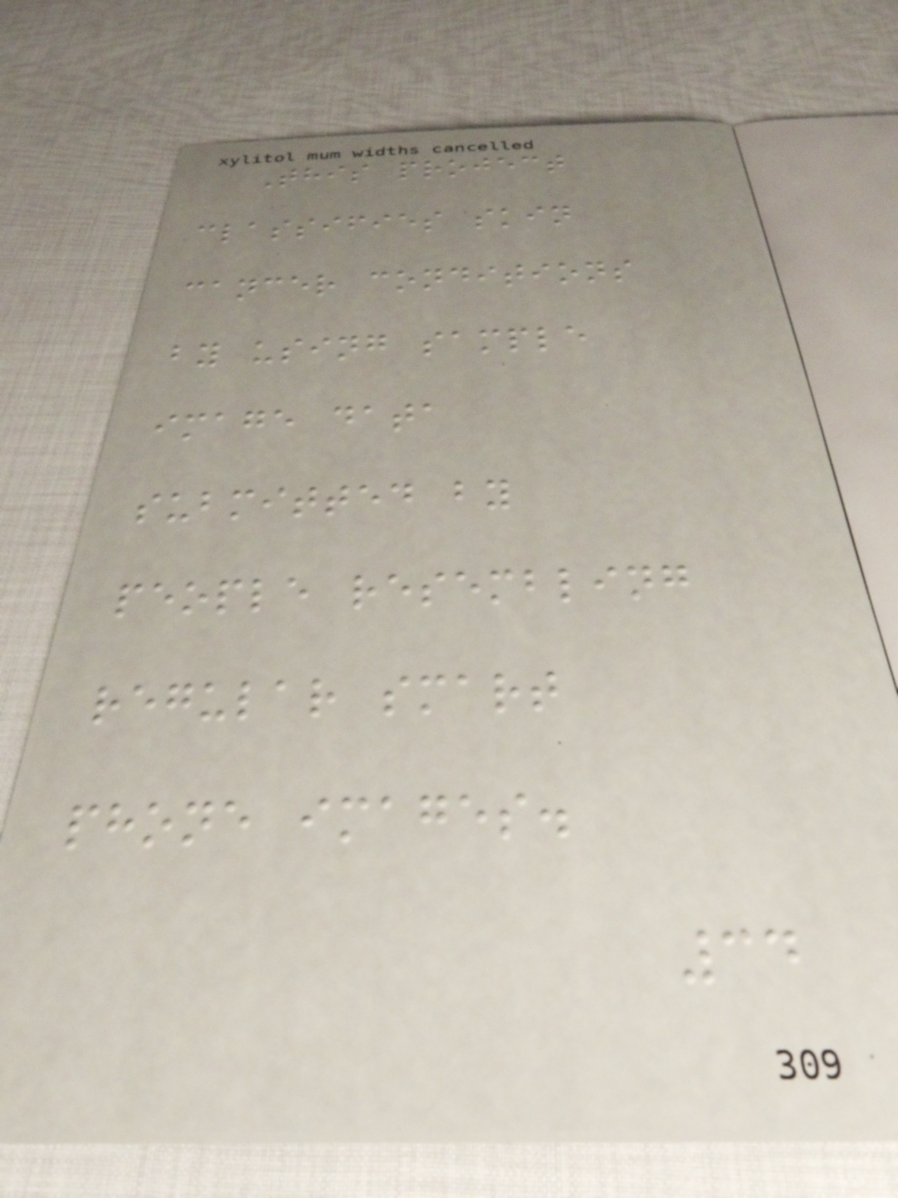This project
classifies skin
cancer conditions
by using sample
image data
submitted by
people resembling
regular smart
phone images.
34
